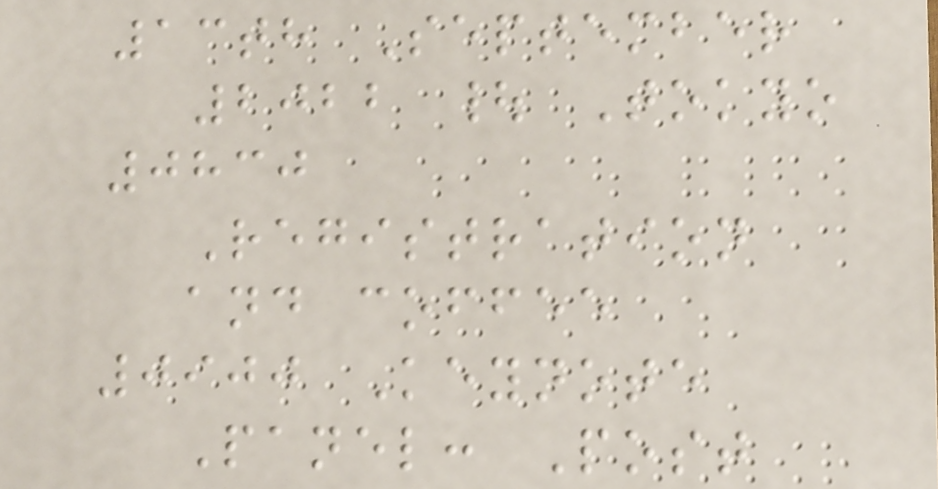13th September
2022 | Tokyo
0830
Registration
and coffee
0900 Keynote
Panel: Post
